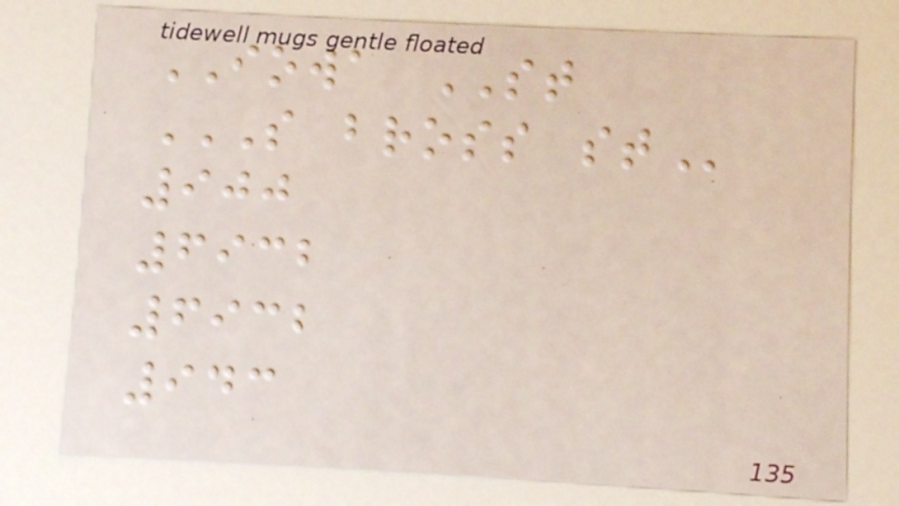IOWA ST
S BROSS ST
900
6932
6932
943
